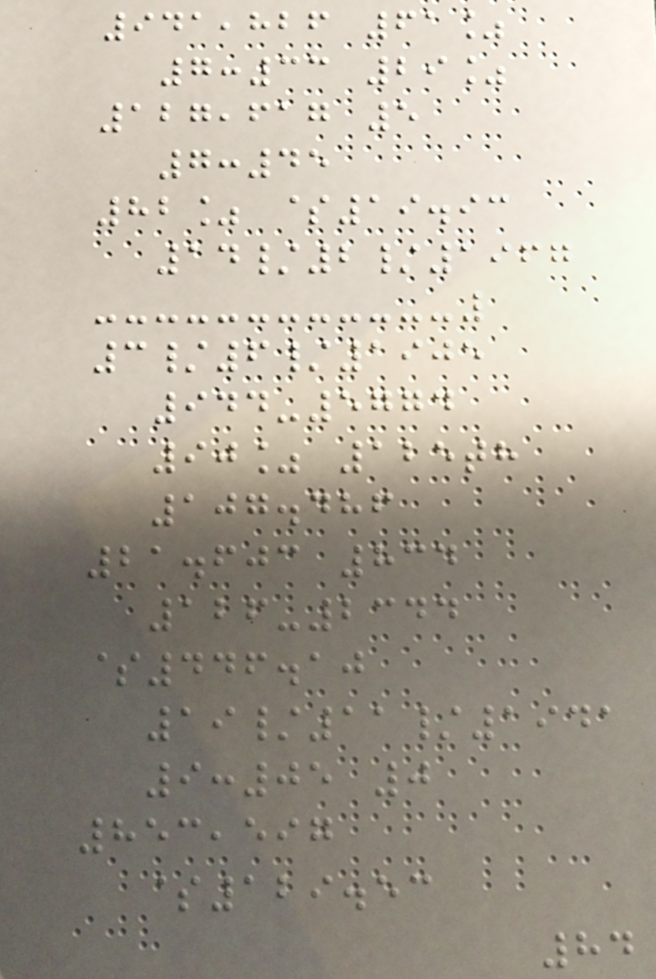941,826 61%
7:33 29%
127,617 5
7:45
82% $19.93
14/2/1967
3/6/1905
944-5774
90% 125th
107.486
21.603 834
126-2344
$446.10
19/11/1941
9:05 0
853,597
$129.53
84
